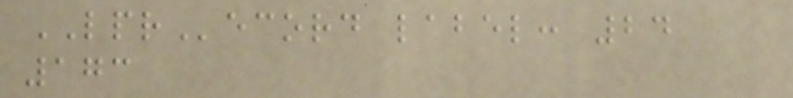LPRecord label: 24
173
